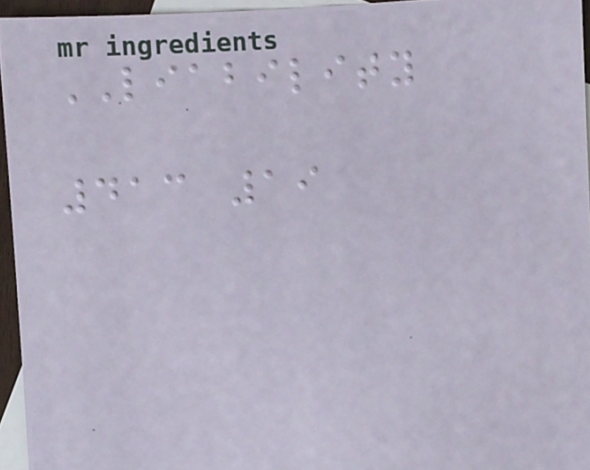LIABILITY
413 19
